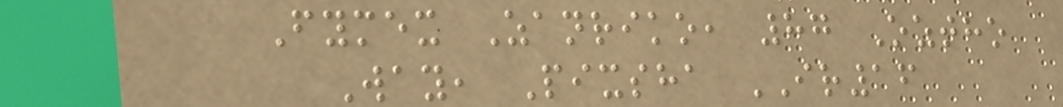Fymex Zanriko, 87 Oztho
Way, Pixsha IR16
